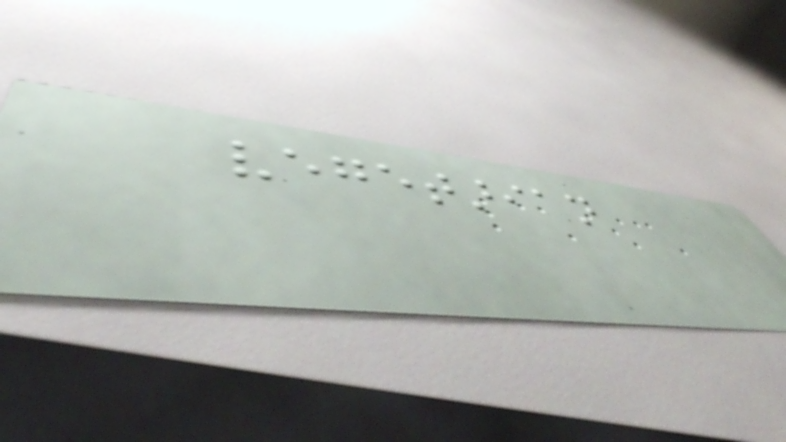vegetarian
